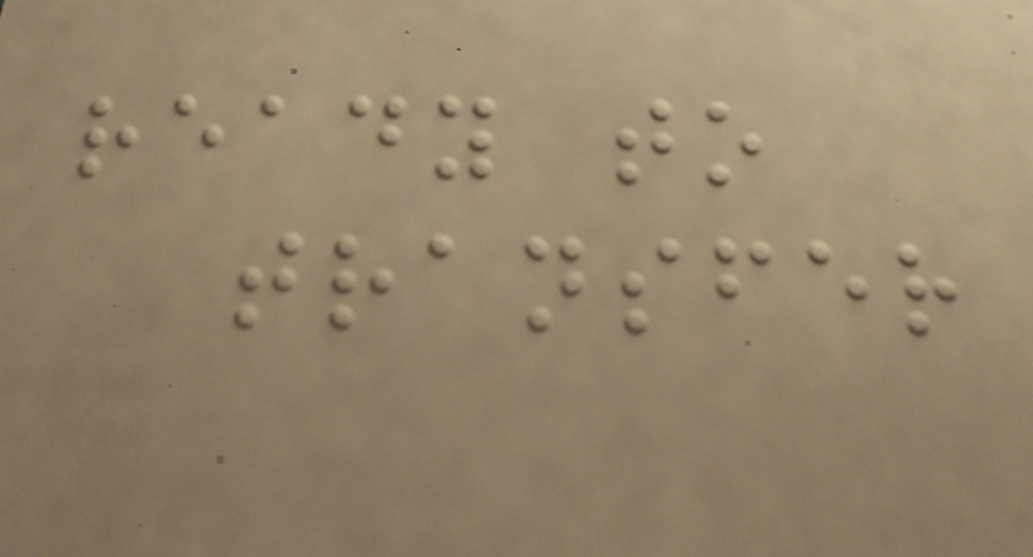ready to
transfer
